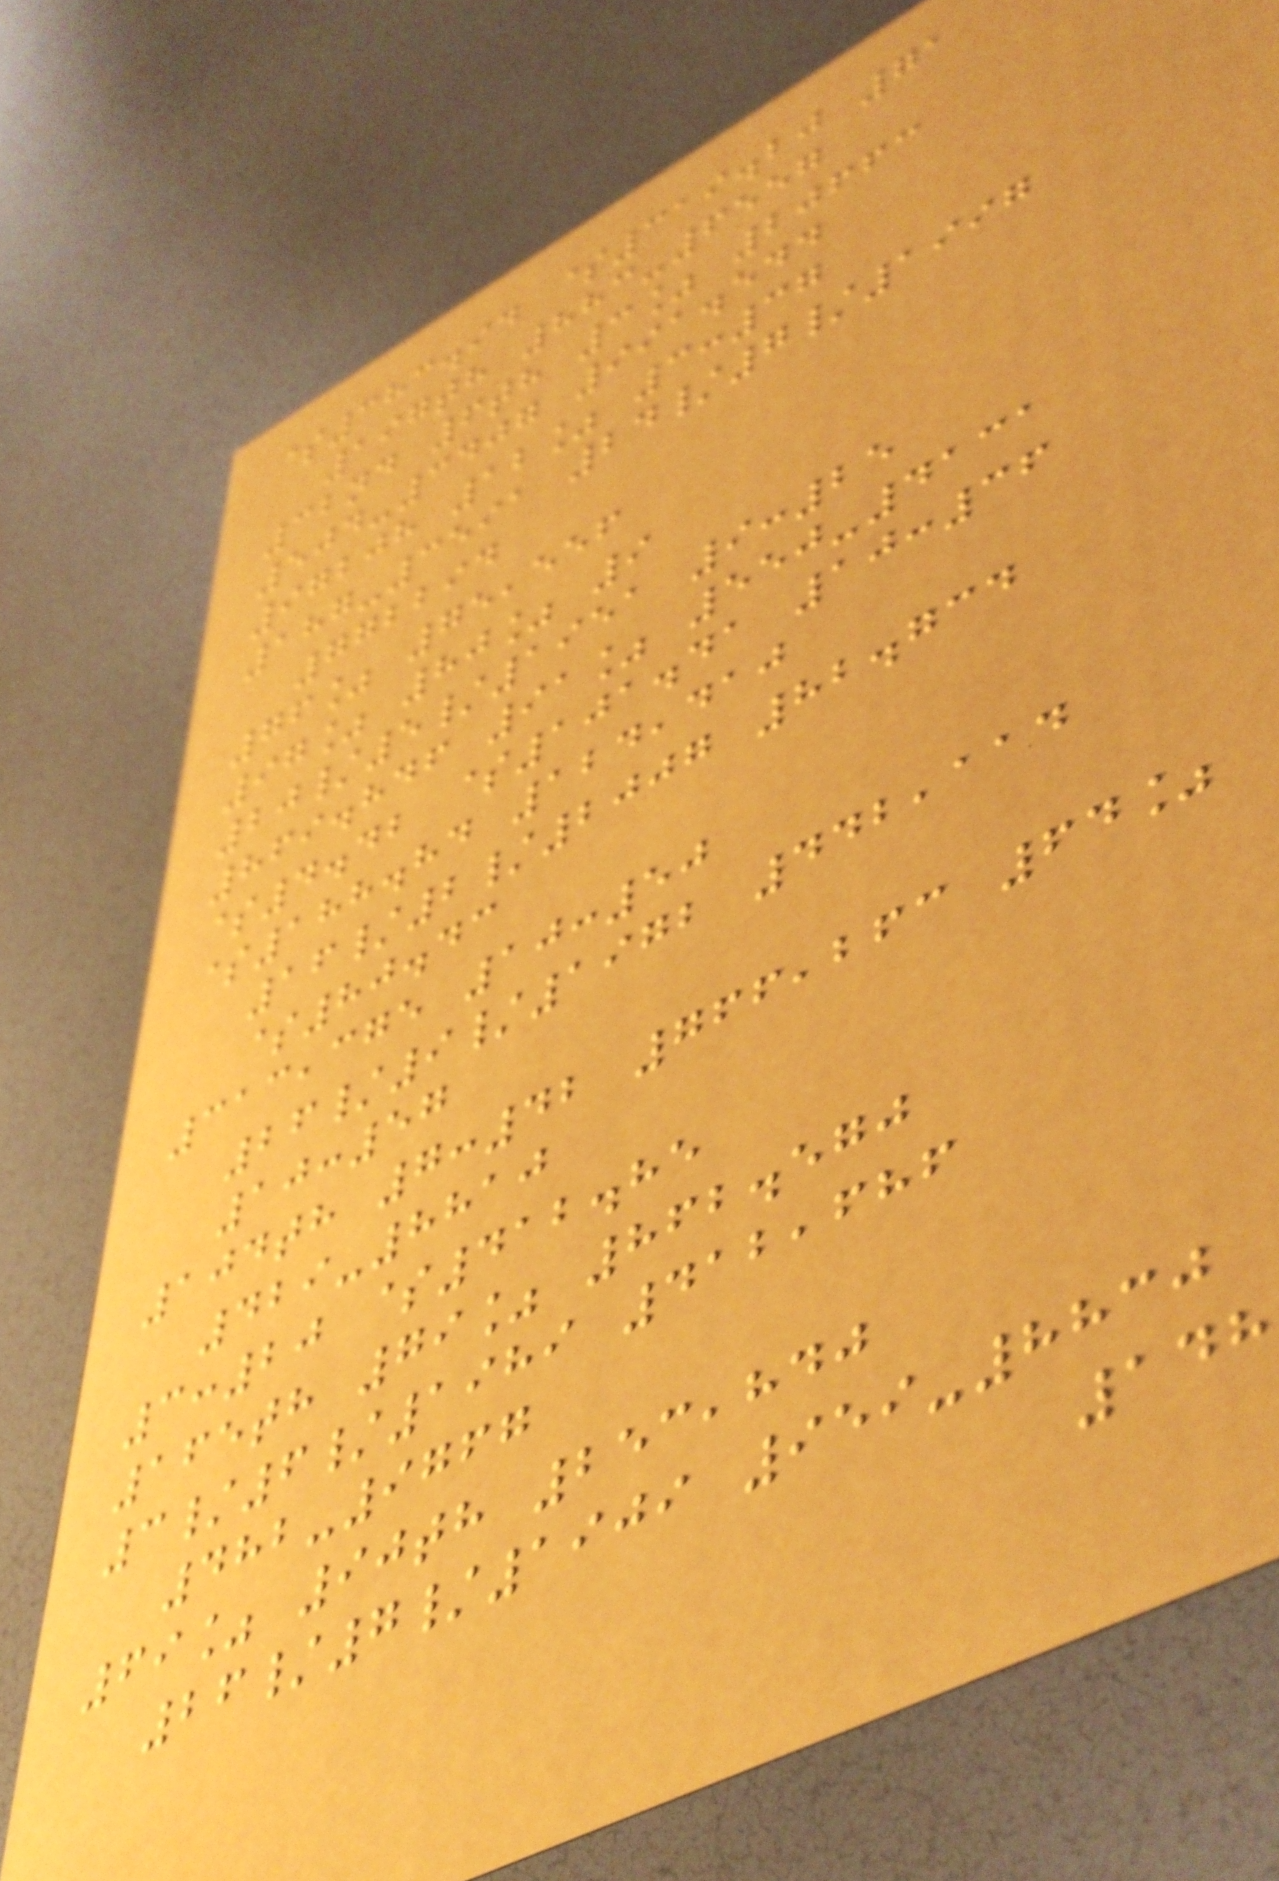$383.94 $319.20 71
197th 883-6557
32nd 6th 3% 20663
504-3407 991.544
97208 12% 3:37
187-3591 24/7/1997
772294
76% 75,556
97% 80% 9
20/5/1951 9:25
869.846 91% 550-4131
$4.42 $101.41 10:36
$188.84 124,410
16/2/2007 82.734
$80.43
313,375 10:50
26/9/1972 442,114
10:57
104th 7:42 766,263 64%
429-8810
3:20 $412.85
165th 79% 862.570
3/6/1989 412,686
482-9767
69% 90th 253,840
26/7/1909 959-8830
148
